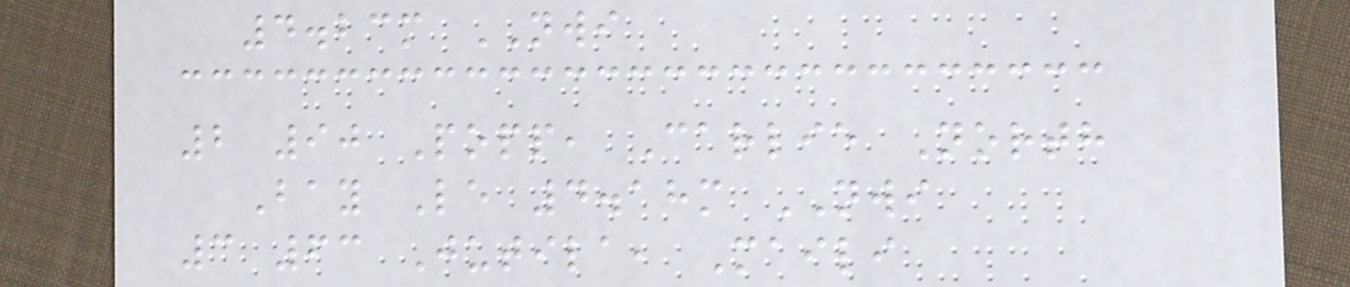4.23m NWI
2 90 Popp, Carlie North
Bay Le 4.18m NWI
3 63 Jutila, Maili
